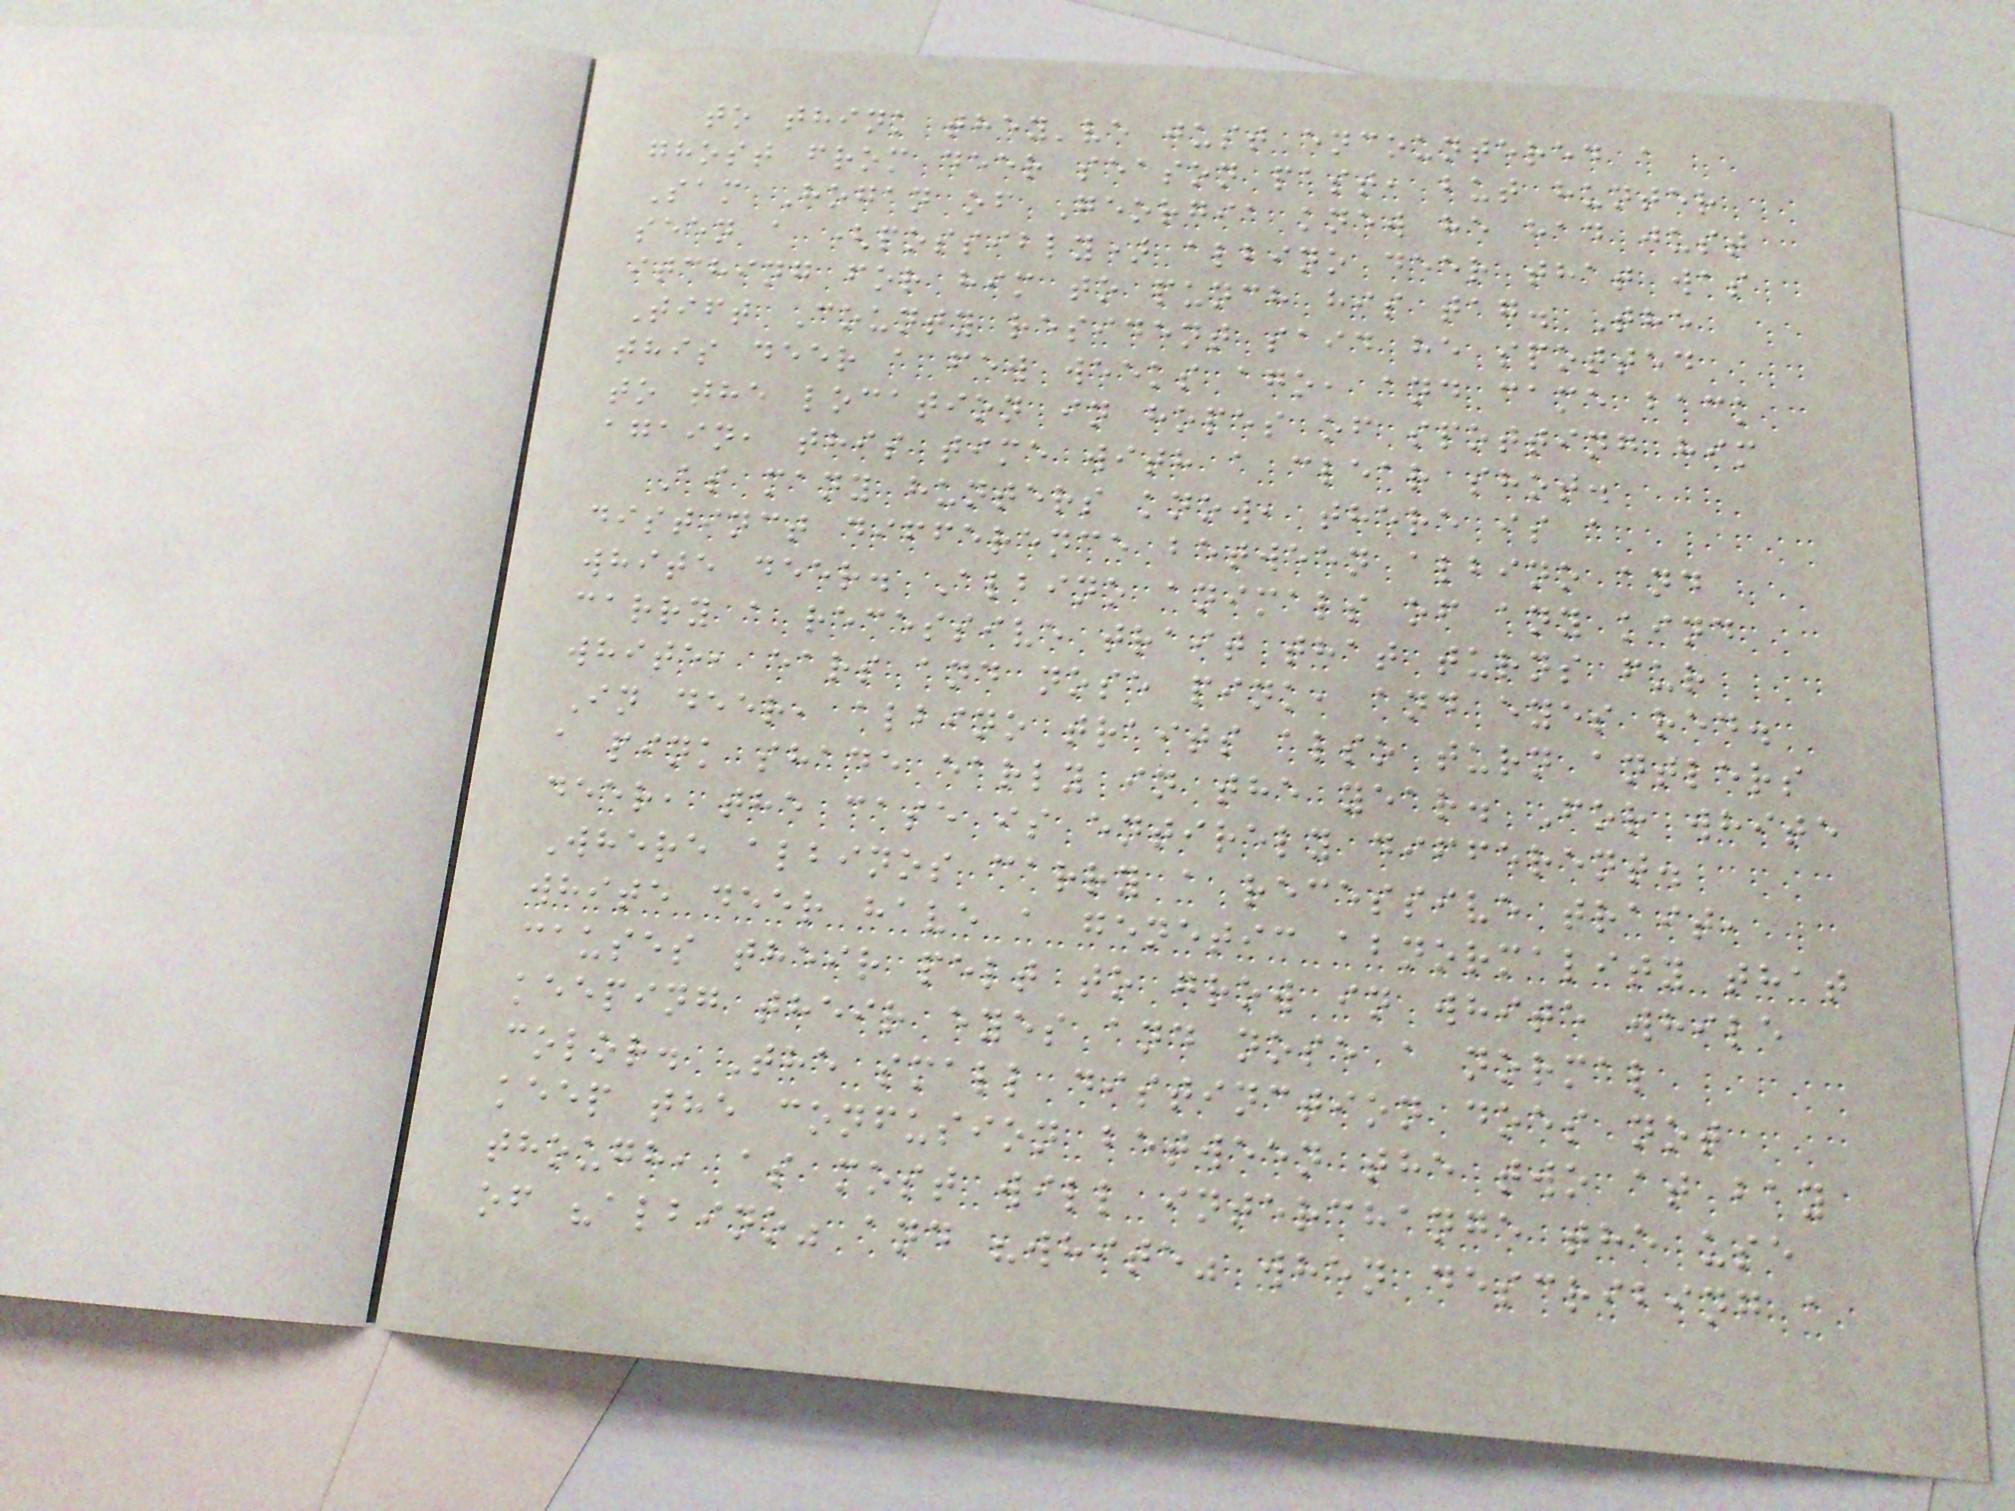to think they've just encountered a
ghost from deer season past, but hunter
Sam Hogan of Georgia knew he had just
seen a (possibly) albino deer that was
itching for him to punch his tag. The
Tift County resident said he spotted
this deer a few weeks ago, and came back
to the location in hopes of spotting him
again, this time with a clear shot.
As many hunters know, there is a
distinct difference between albino and
white deer. Albino animals of any kind
carry a recessive trait that turns fur
white, ears and nose pink, and eyes red.
In deer, albino traits also turn antlers
a pink shade early in the year. For white
deer, the case is entirely different.
Where albinos carry a recessive trait,
white deer have a genetic abnormality that
causes their pelt to grow in white while
keeping their eyes and nose a normal
color. The small distinction does not
keep the confusion between the two at bay
though, as most will interchange the use
of "albino" and "white" when describing a
